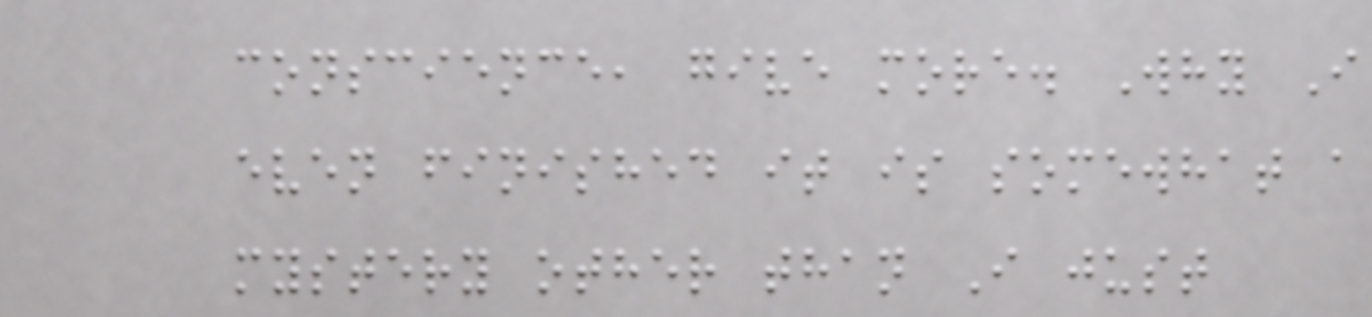conscience, give more. Why I
even finished it is somewhat a
mystery other than I just
